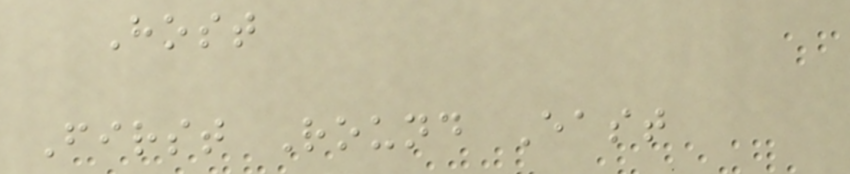Host
First Round East
